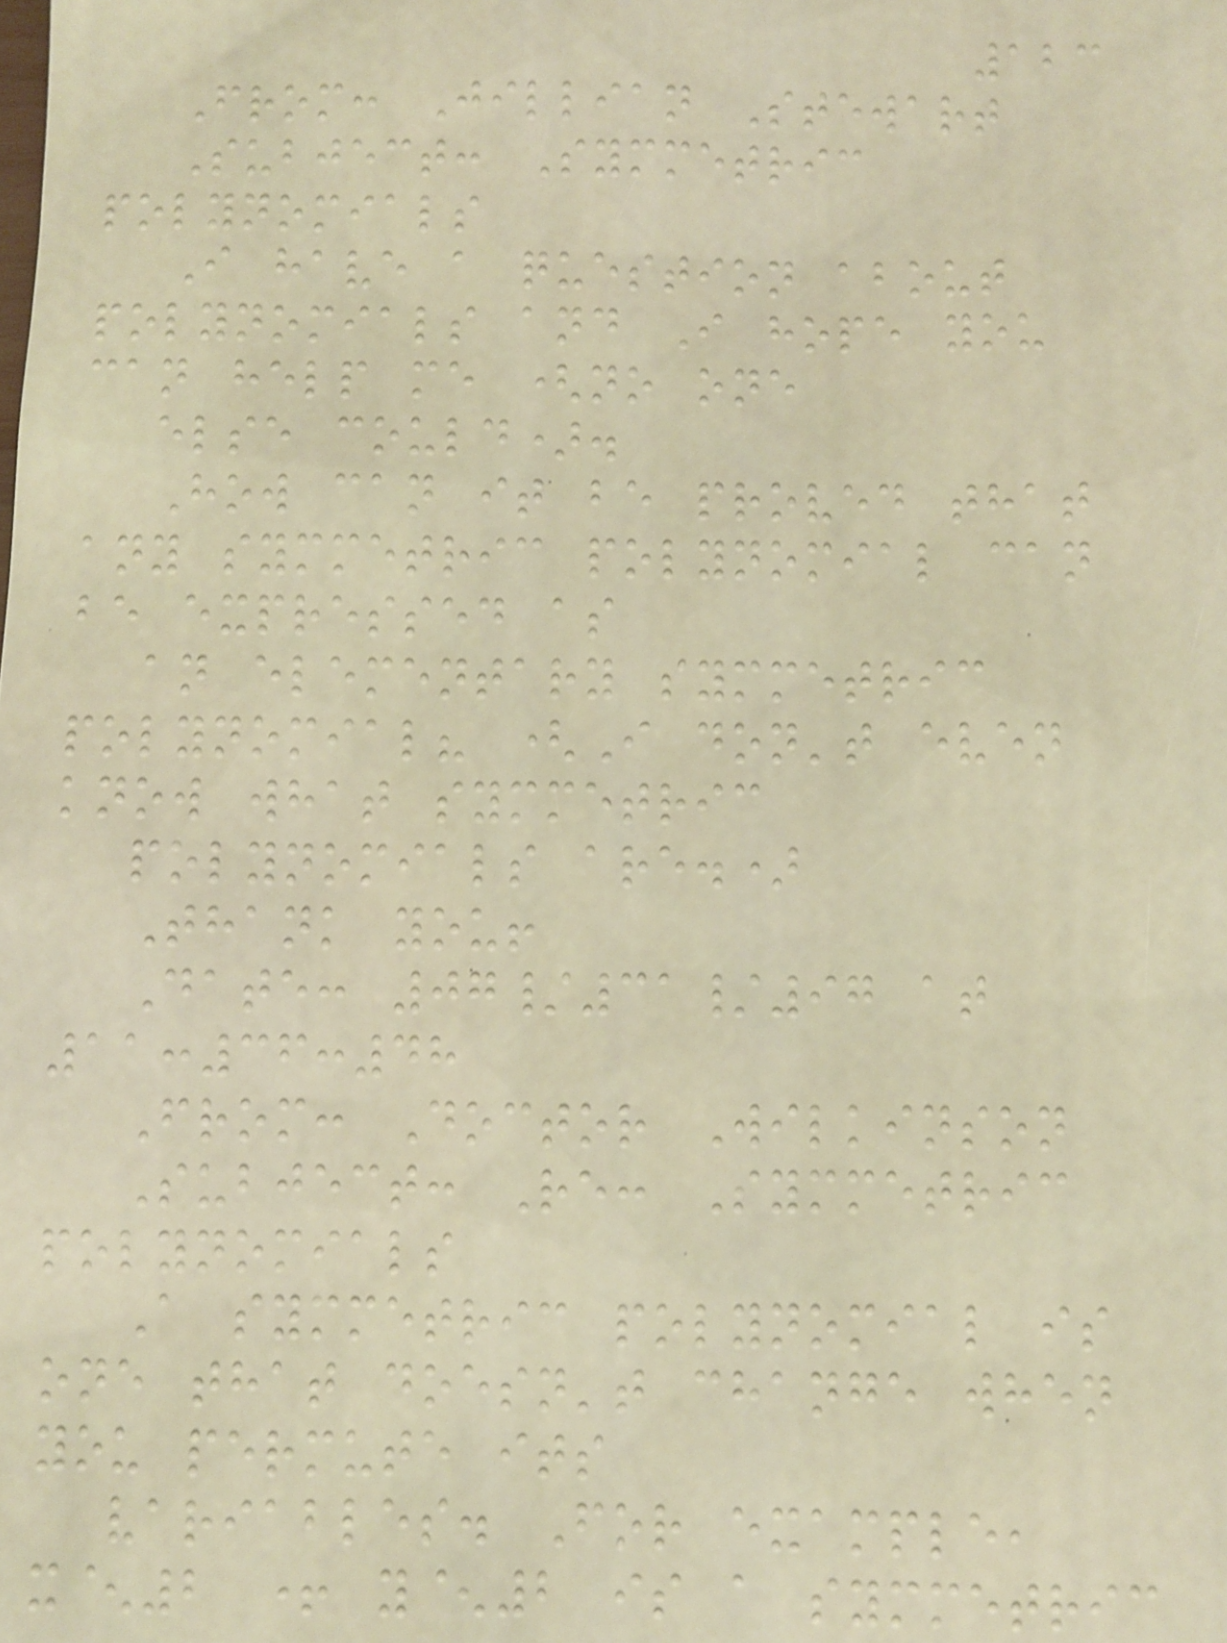123
From: Jillian Stewart
Subject: Symmetric
polynomials
I have a question about
polynomials and I hope you
can help me (no one
else could).
How can it be proved that
any symmetric polynomial can
be expressed as
an elementary symmetric
polynomial? (I don't even
know what symmetric
polynomials are.)
Thank you!
Date: 07/31/97 at
11:36:48
From: Doctor Wilkinson
Subject: Re: Symmetric
polynomials
A symmetric polynomial is
one that doesn't change when
you permute its
variables. For example,
x^2 + y^2 is a symmetric
